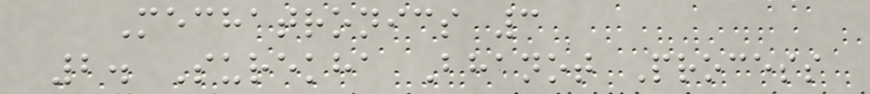Mechatronics 3
2. Surekha Bhanot Process
